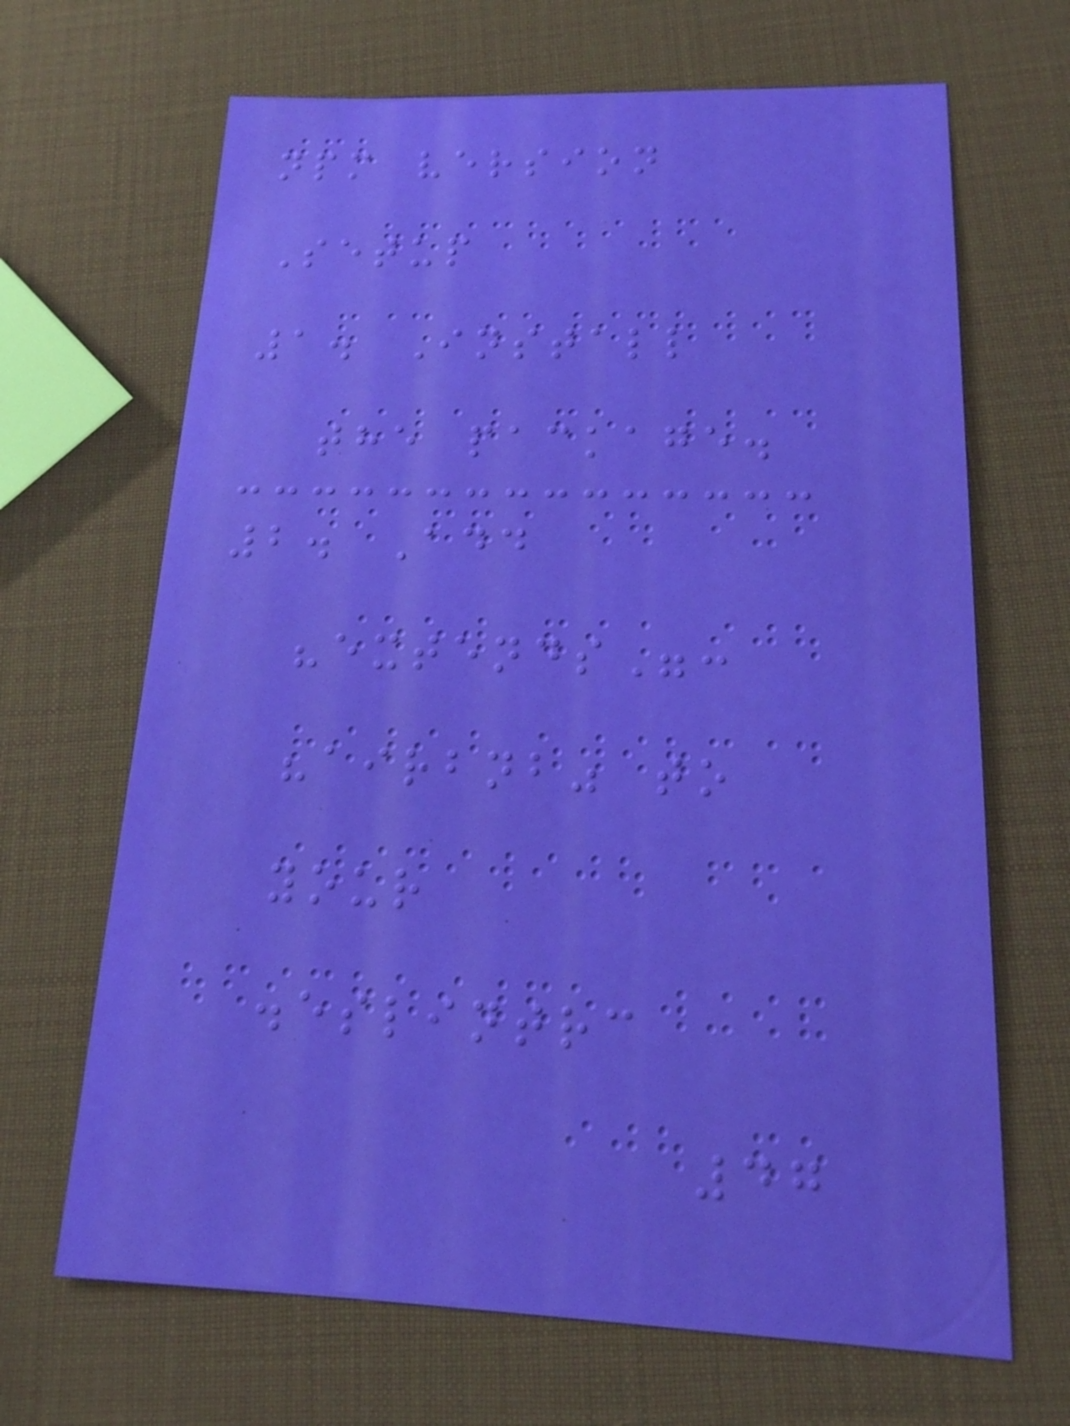npm version
Setup
1. Install
the package.
2. Add
"extends":
"airbnb" to
your
.eslintrc
47
